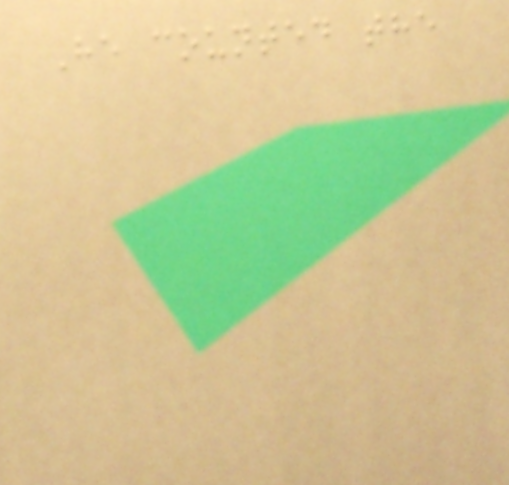He counted the
